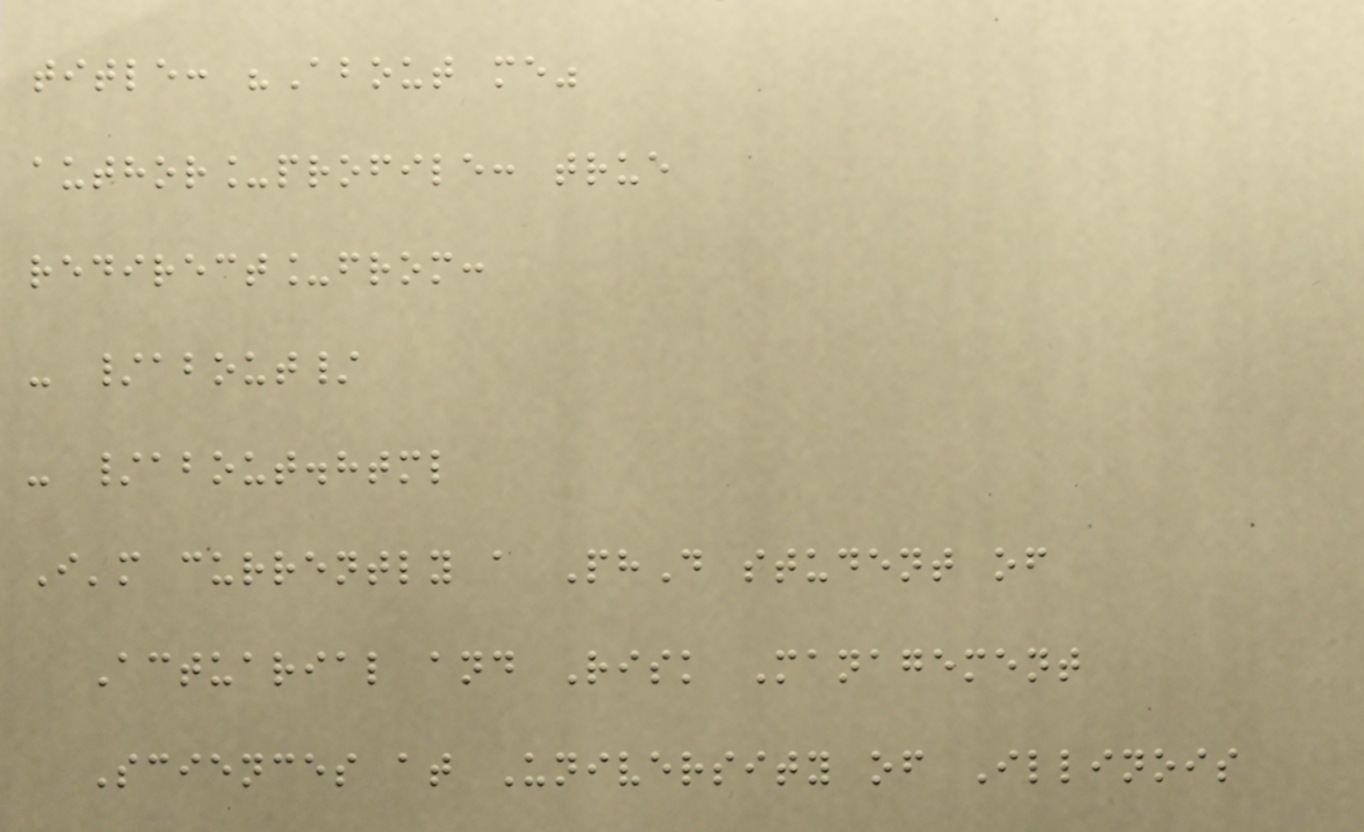title: "About me"
author_profile: true
redirect_from:
- /about/
- /about.html
I'm currently a PhD student of
Actuarial and Risk Management
Sciences at University of Illinois
